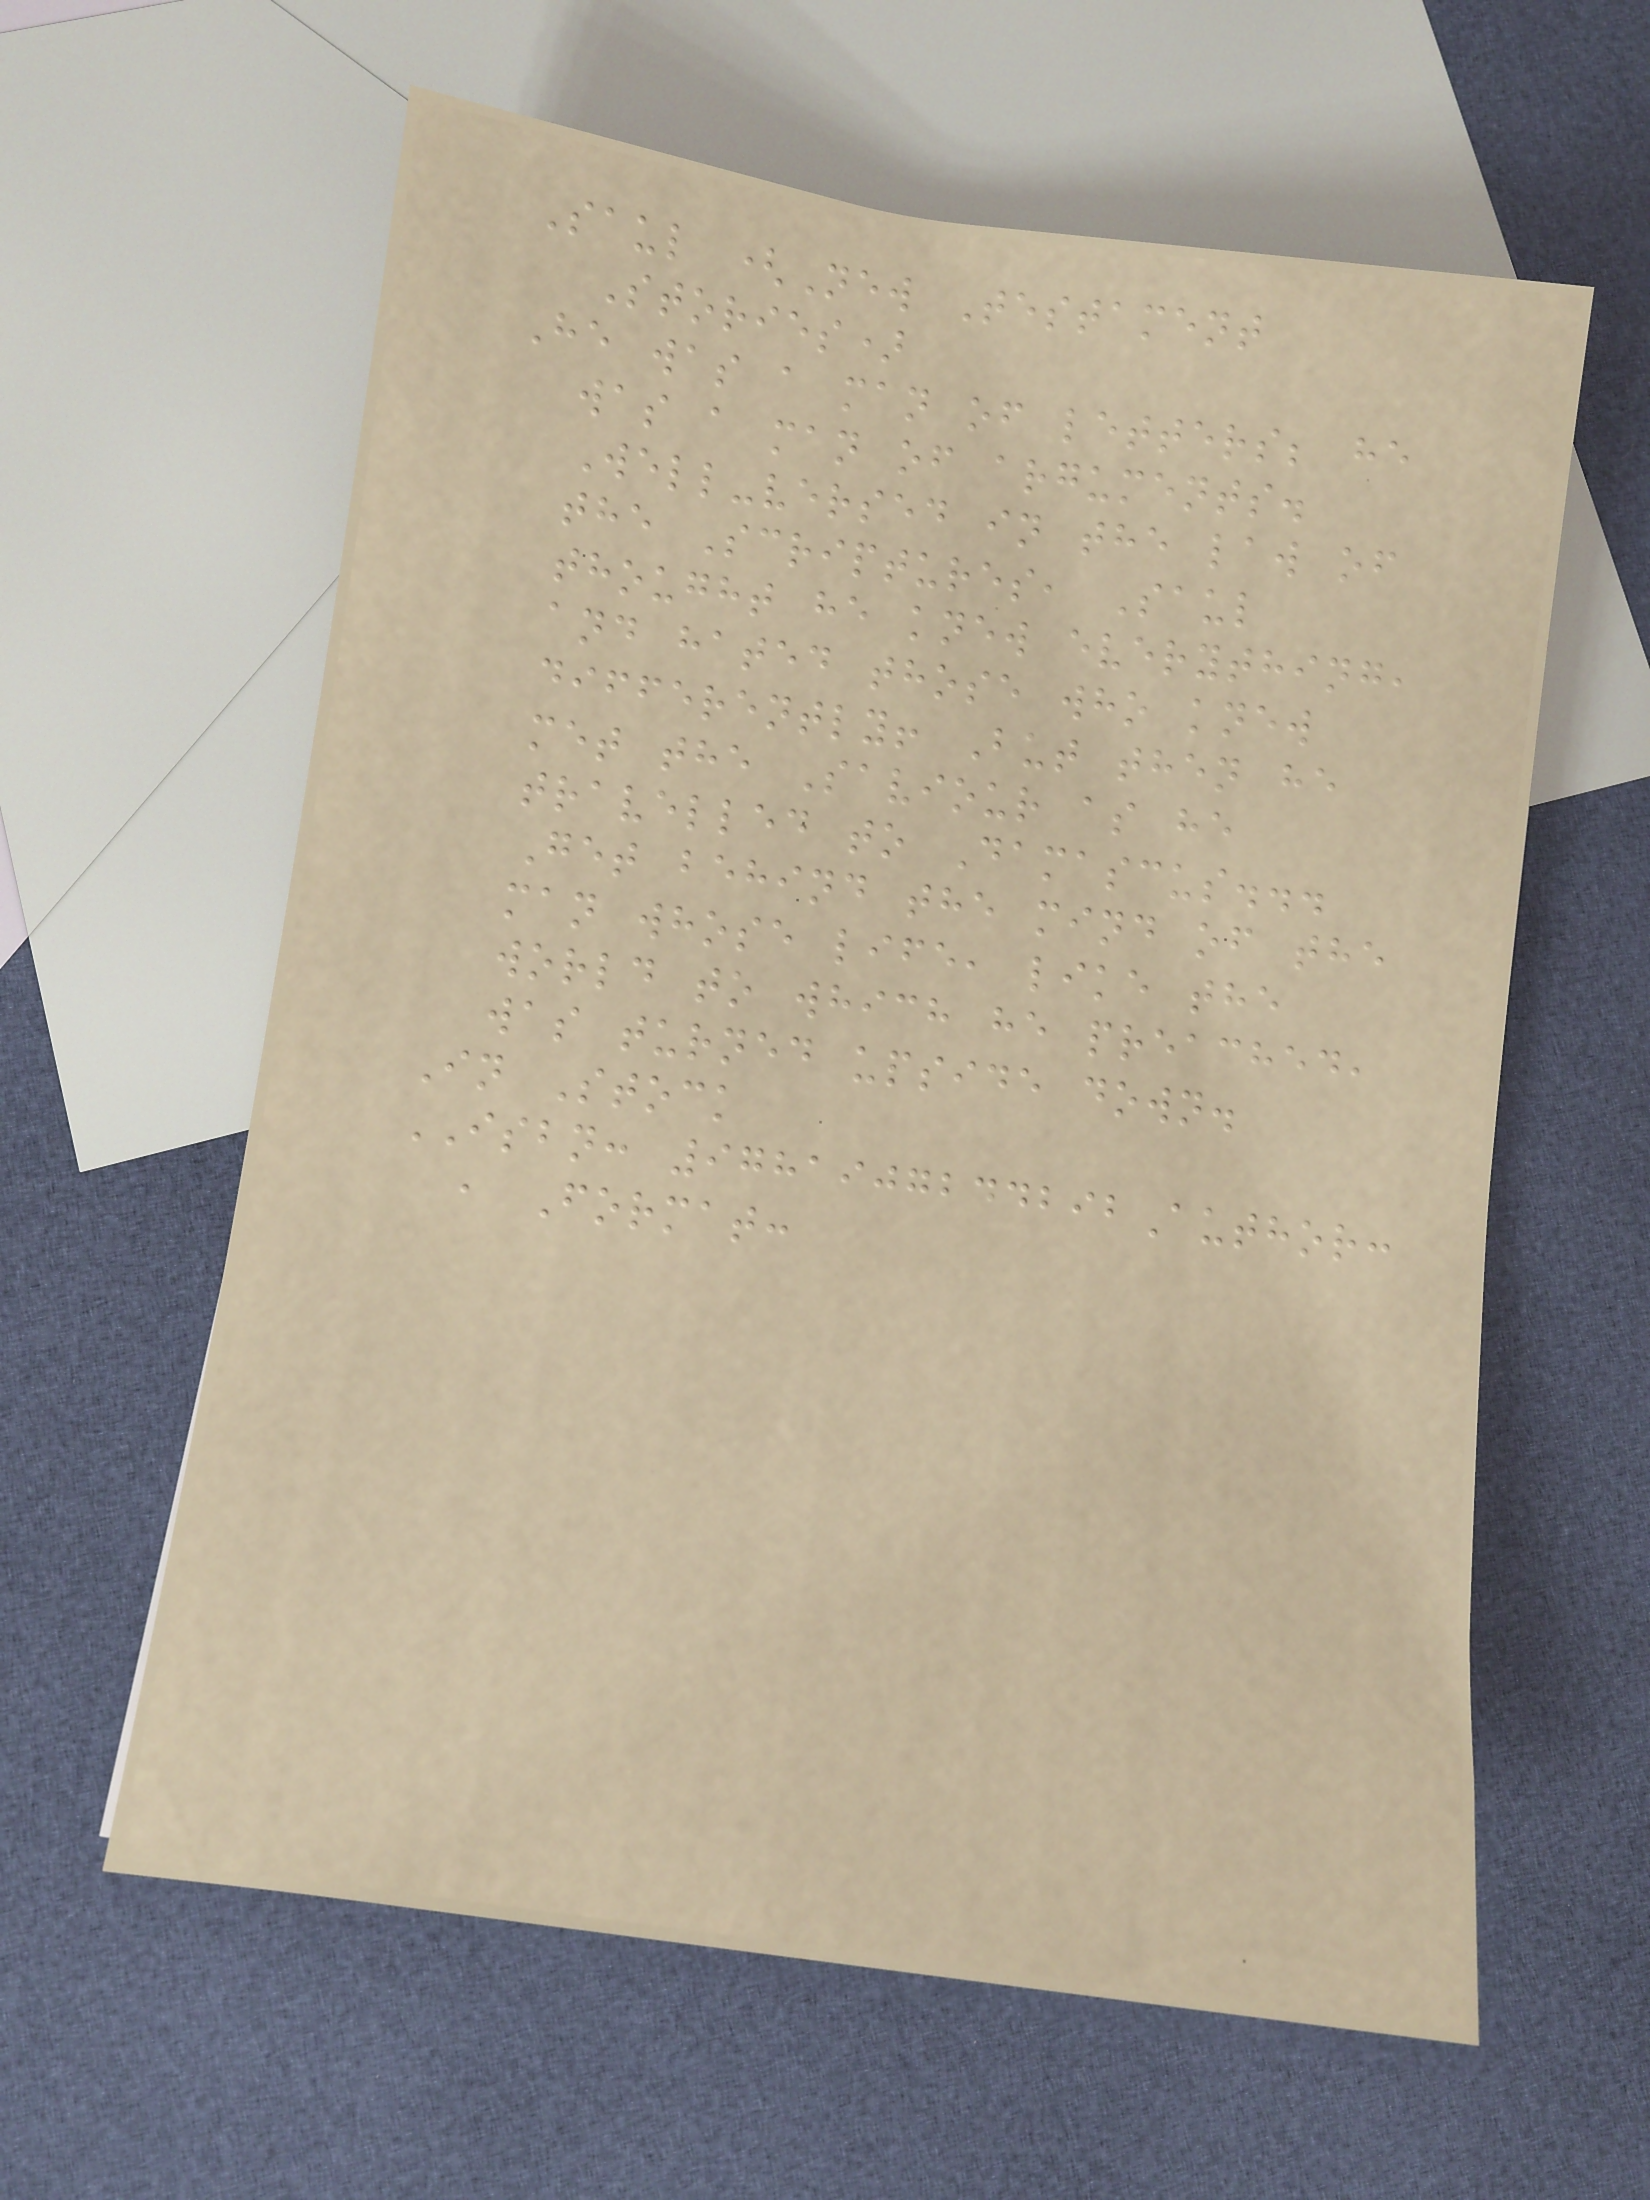Saul (New Testament
Stories)
He was a man of letters; he
was a man of arguments.
Well-versed in the law of
the Scriptures, Saul
thought he knew everything,
and hated those who knew
differently! But then he
met the Saviour as he
travelled to Damascus...
Get behind the mind of the
man whose life, like the
world to which he preached,
was turned upside down.
In Stock
ISBN: 9781907244292Author:
, Format:
